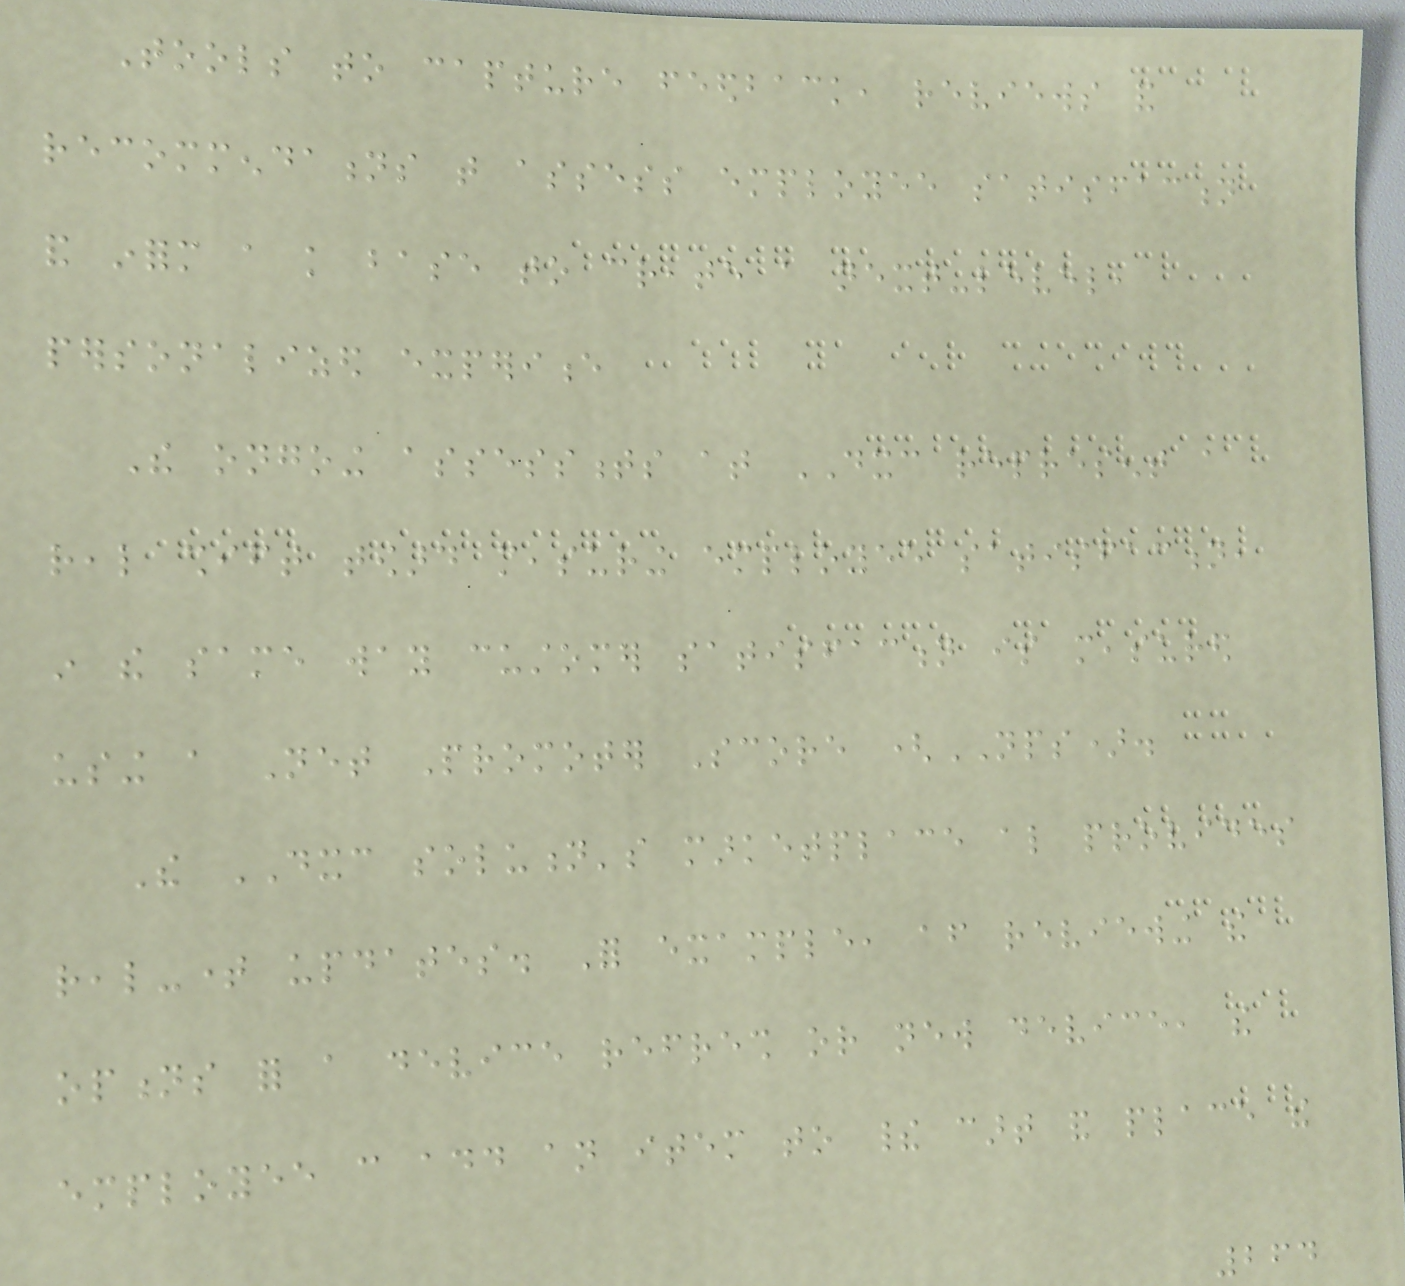Tools to capture feedback, reviews and
recommendations that assess employee satisfaction
and inform a knowledge base to create a next-level,
personalized experience
The ongoing assessments at DXC represent a
real shift toward measuring employee satisfaction,
in the same way customer satisfaction is measured
using a Net Promoter Score (NPS).
The DXC solution's marketplace also provides
real-time updates. For example, after reviewing the
options for a device refresh or new device, the
employee can add an item to their cart and place the
264
